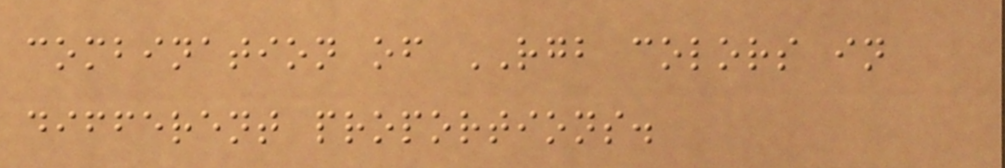combination of RGB colors in
different proportions.
